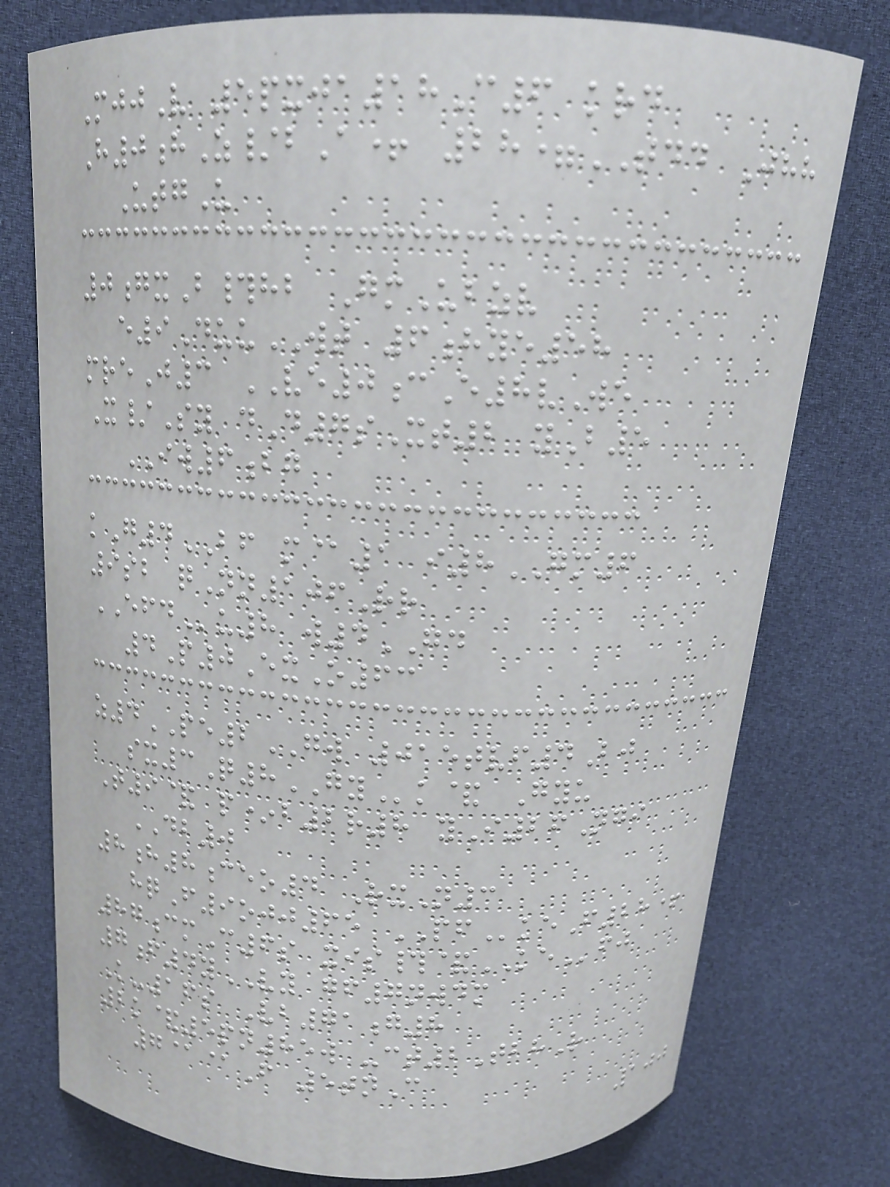MjjV 5pxja18C6 krd
H0hZ/bA+ 28=TDD Jhh
UtgU
0gxB#hb GmUbzv
e9DuuWT 6hye58
mreJ3 VE0cE8vWe
X/Sy dD7sXt2 yB5
IW6bg
kG4BF m@1 i8GM6
9sb qNn106Rr
EFDu8 w4GD
4P0ExO63
z4PE2GW 015tvf4Bj
sx3Q8GYk& Gyu
T9& p*b2r8 yI26Ngi
DB0
8h8ceo4 RxN3
hqF9ojj65 PFkeF28+
87cmC6s xis#&KEfj
7f4yVY gf7nwdm
K-16s Vb71g8
2k&5pn85w -ct2TbhR
7@@F 5tnC
100
